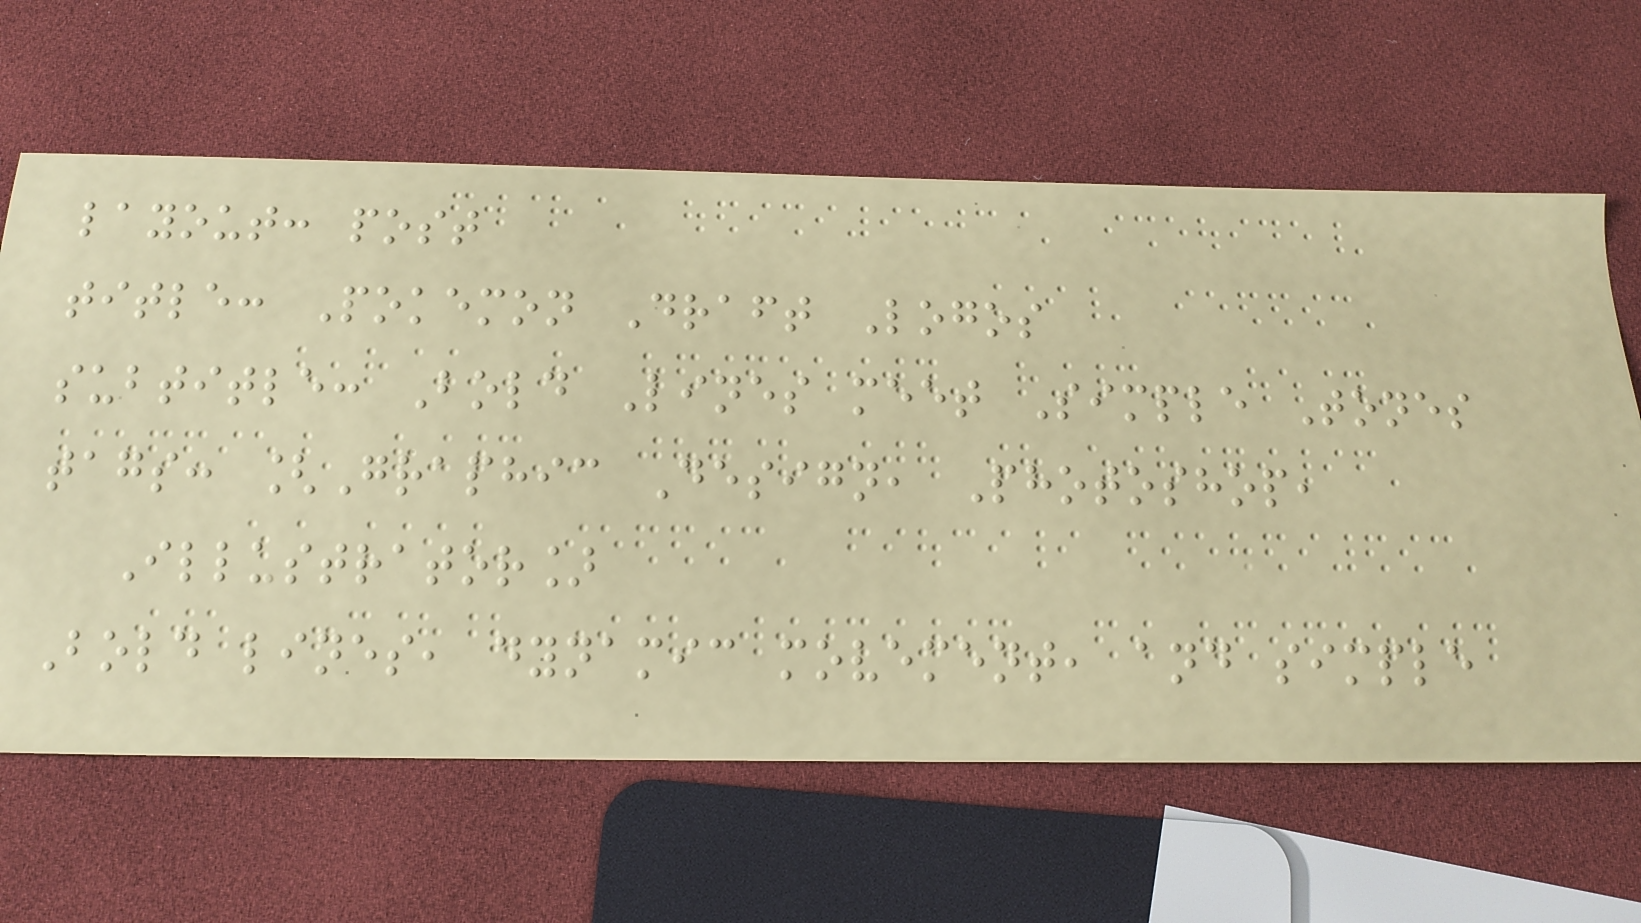layout: post
title: Pokemon Draft Logos
subtitle: Bold Lines meet Simple Tones
tags: [Graphic Design, Photoshop,
Illustrator]
Bold lines, dynamic movement, and simple
